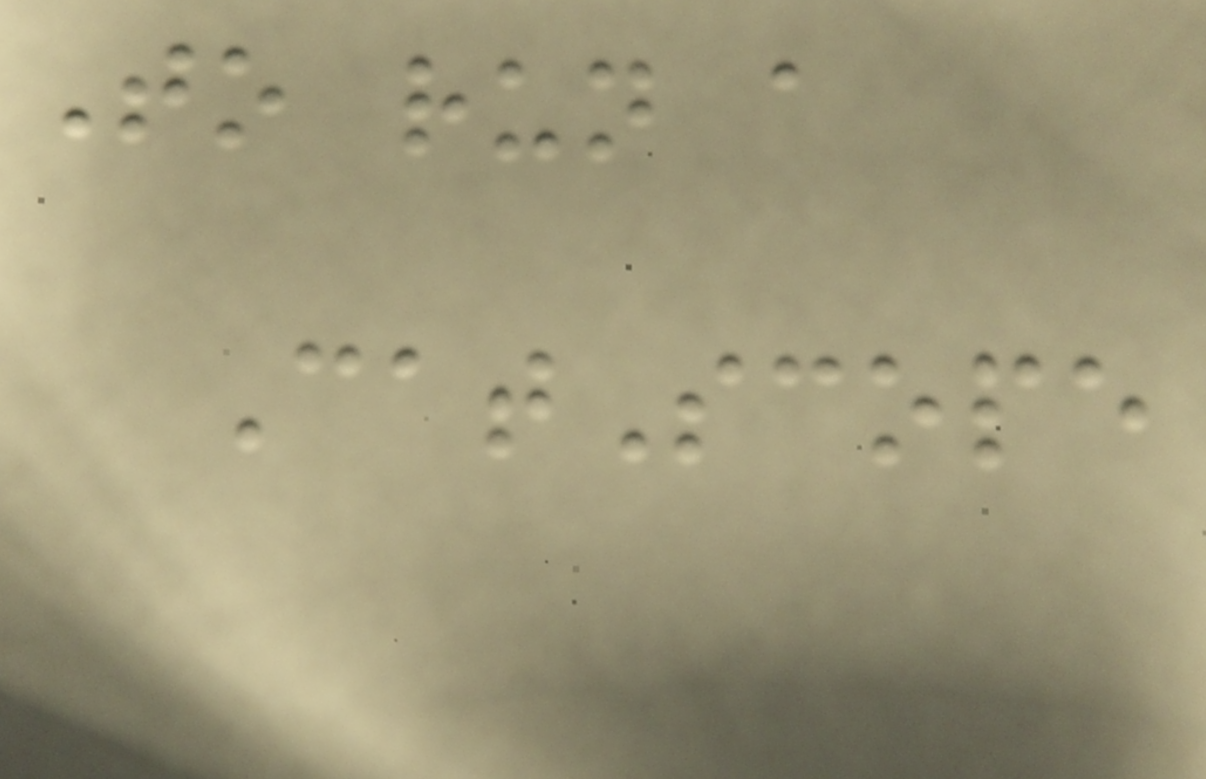To run a
CatScope
